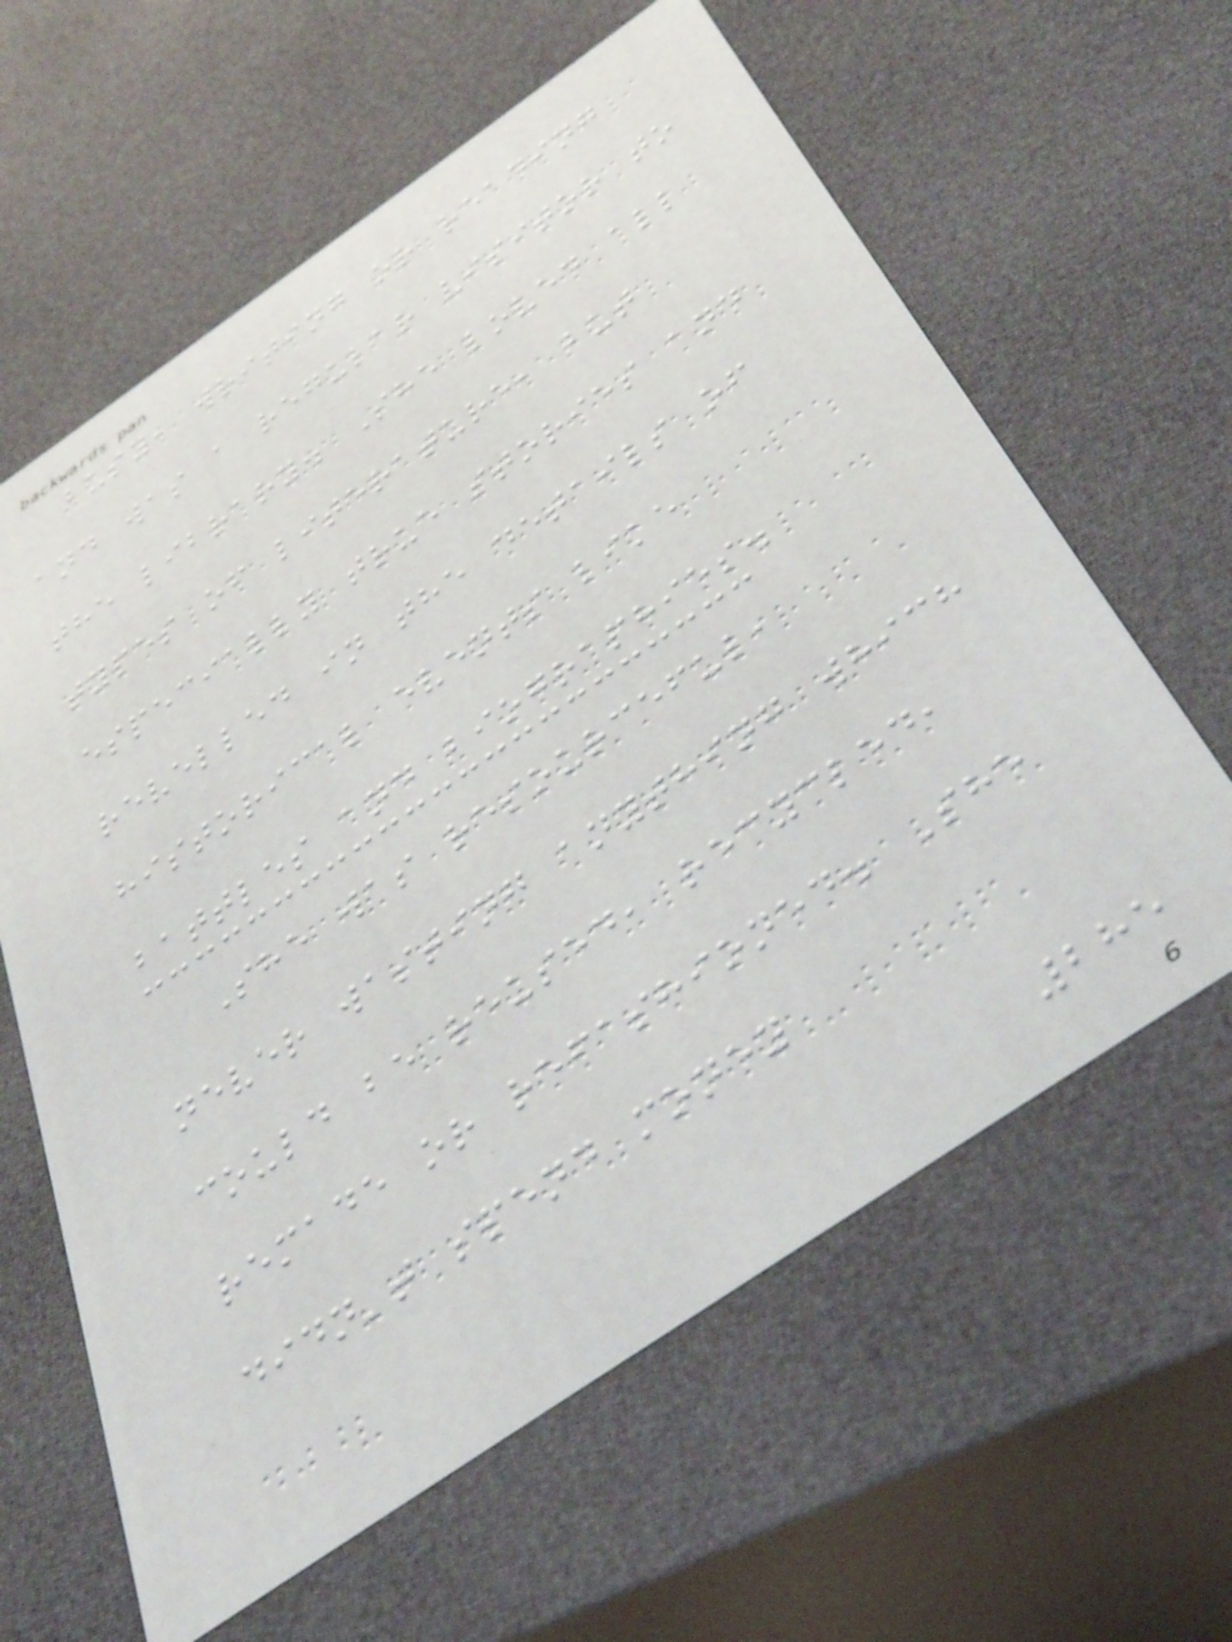busy, writing or reading
and was a regular visitor to
the library. She loved all
types of literature, but
especially true stories and
revelled in the details of
historical events like
battles and biographies.
She was resourceful,
never wasting anything which
could be reused, recycled,
remade or refashioned. She
didn't spend money
285
